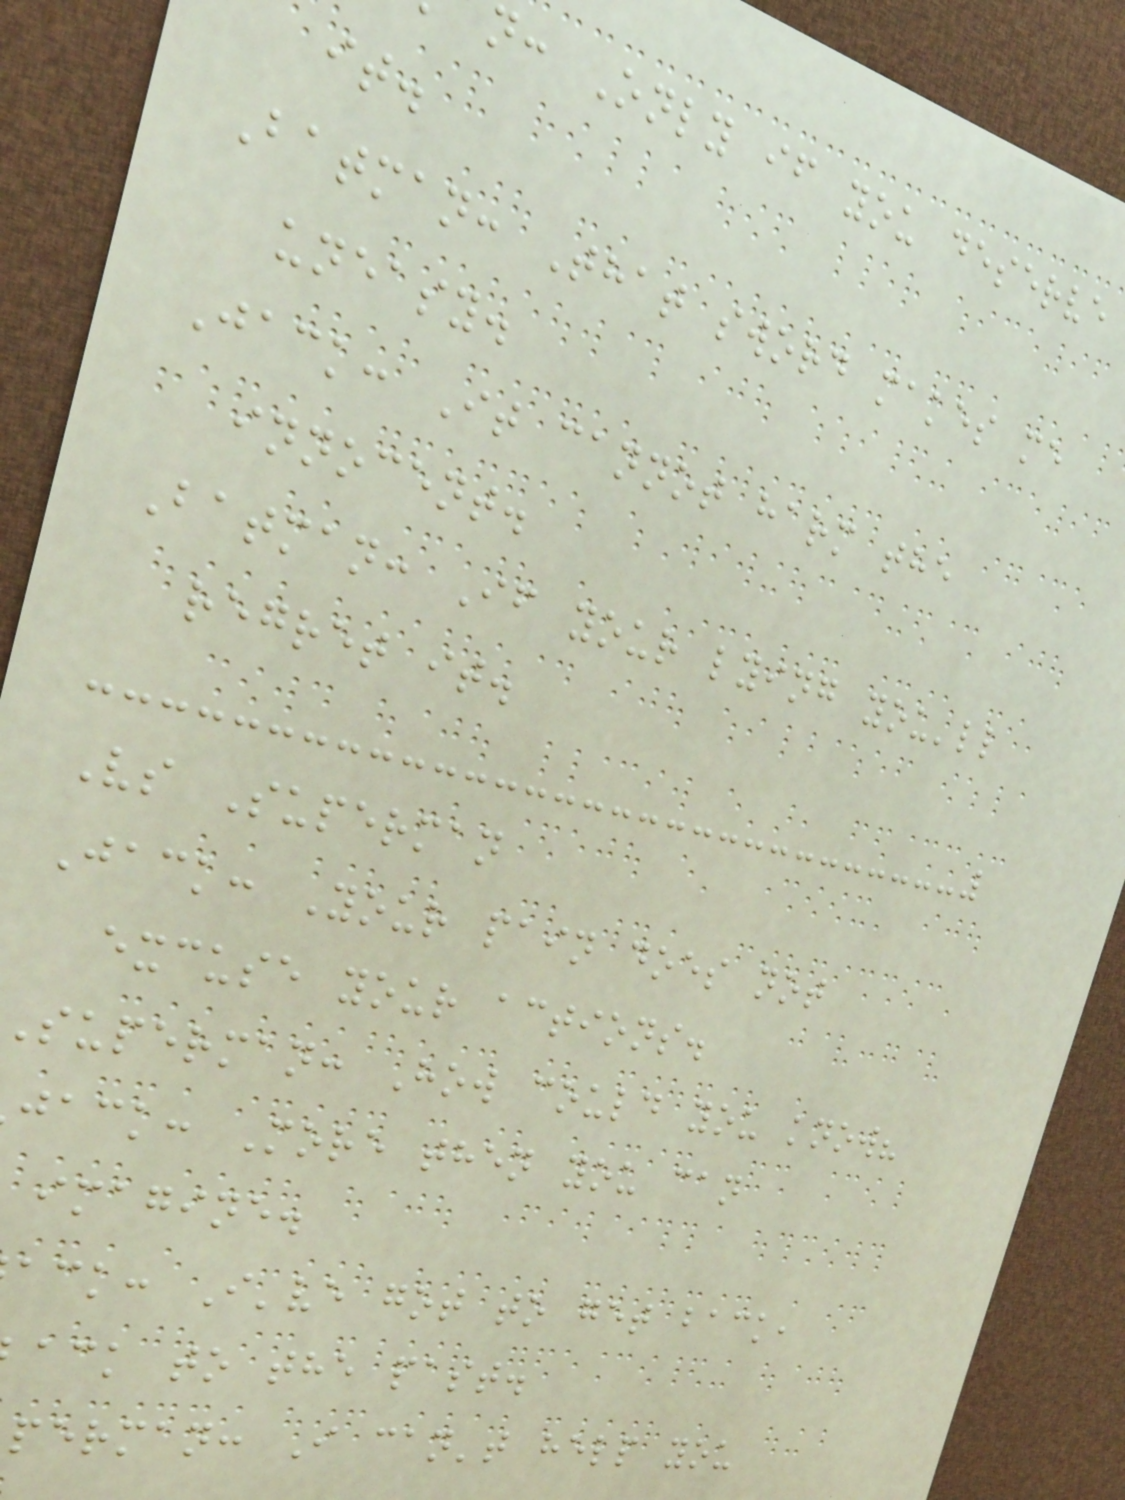n: Only if you deserve
it.
Batman: That sword makes me
uneasy.
Jack: It cannot harm the
innocent.
Batman: If your lying you'll
regret it.
Vs Superman
Jack: Your pain does not
excuse your actions.
superman: How could you know?
jack: More then you can
imagine.
ack: I've got to get back,
ack to the past.
perman: I can't help you
